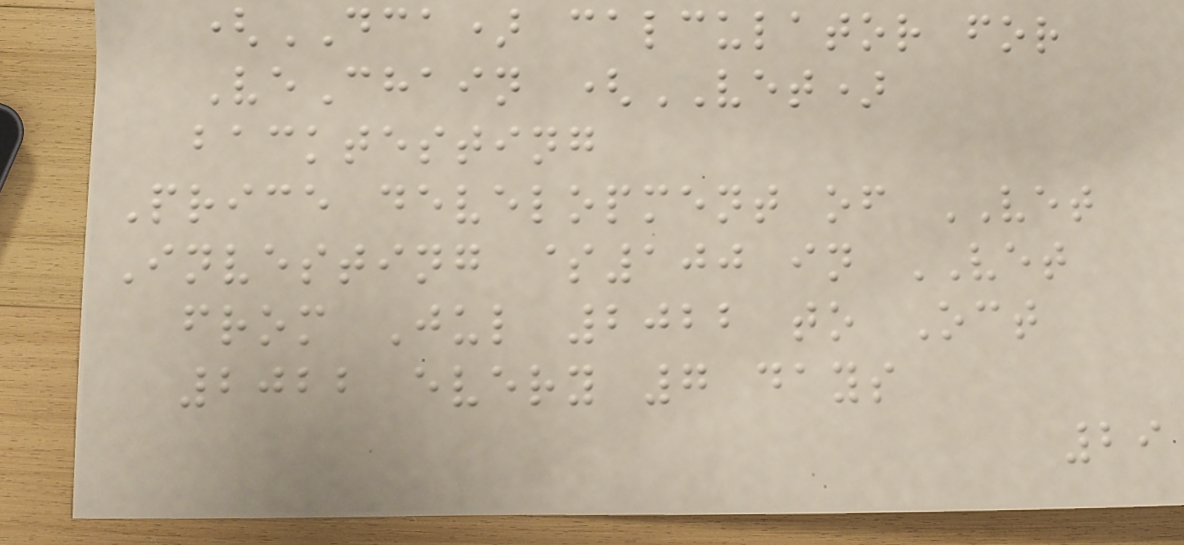(DCA) calculator for
VeChain (VET)
backtesting
Price development of VET
Investing $100 in VET
from Jul 2022 to Oct
2022 every 7 days
29
